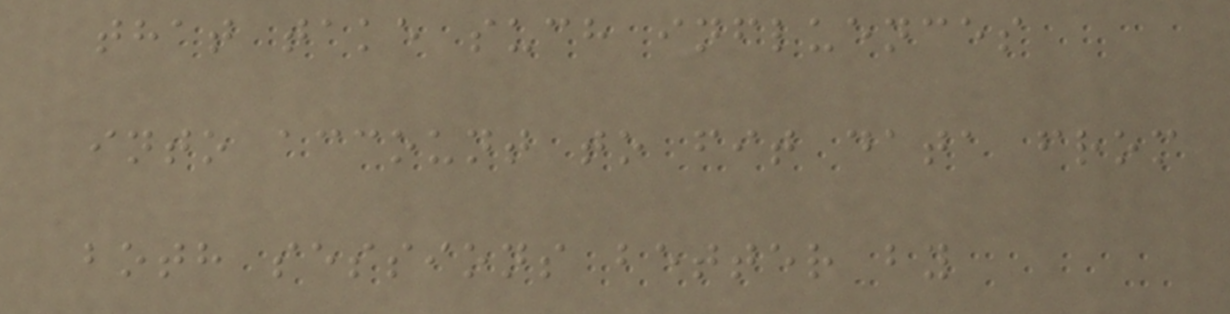that take such influences
into account to fit data from
both sessions better by
